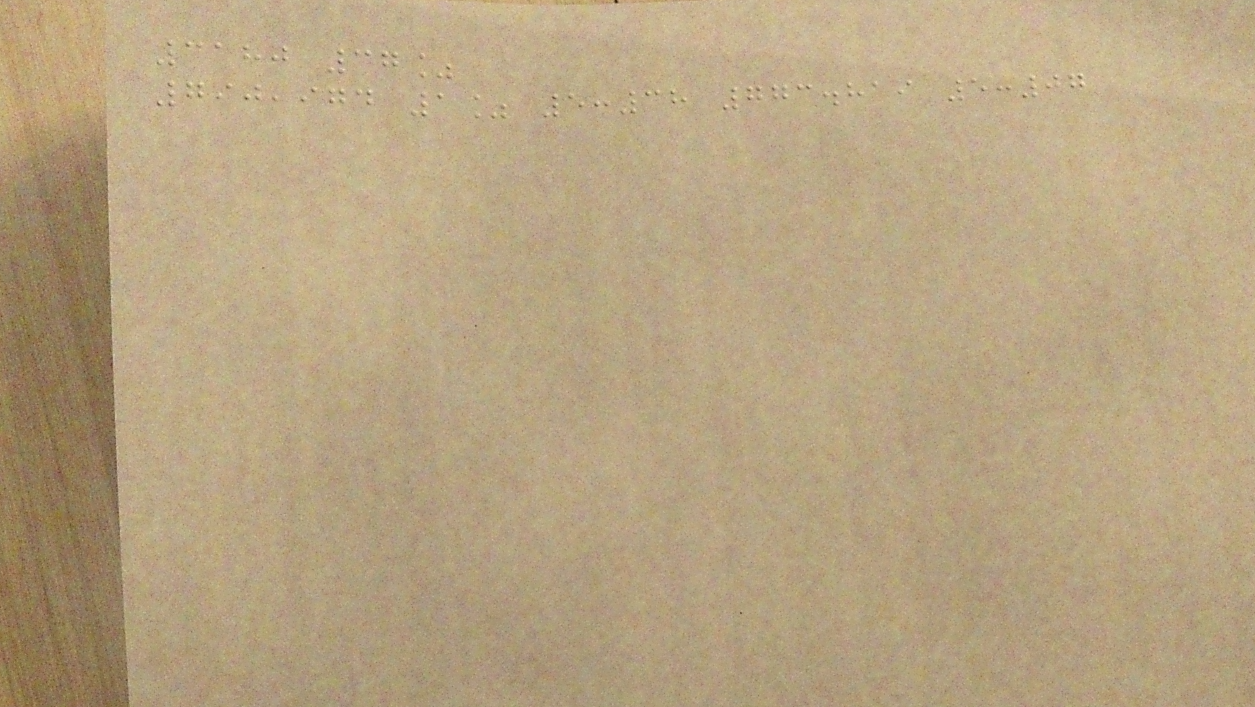3180 37%
790,974 1% 5:38 773.819 5:07
